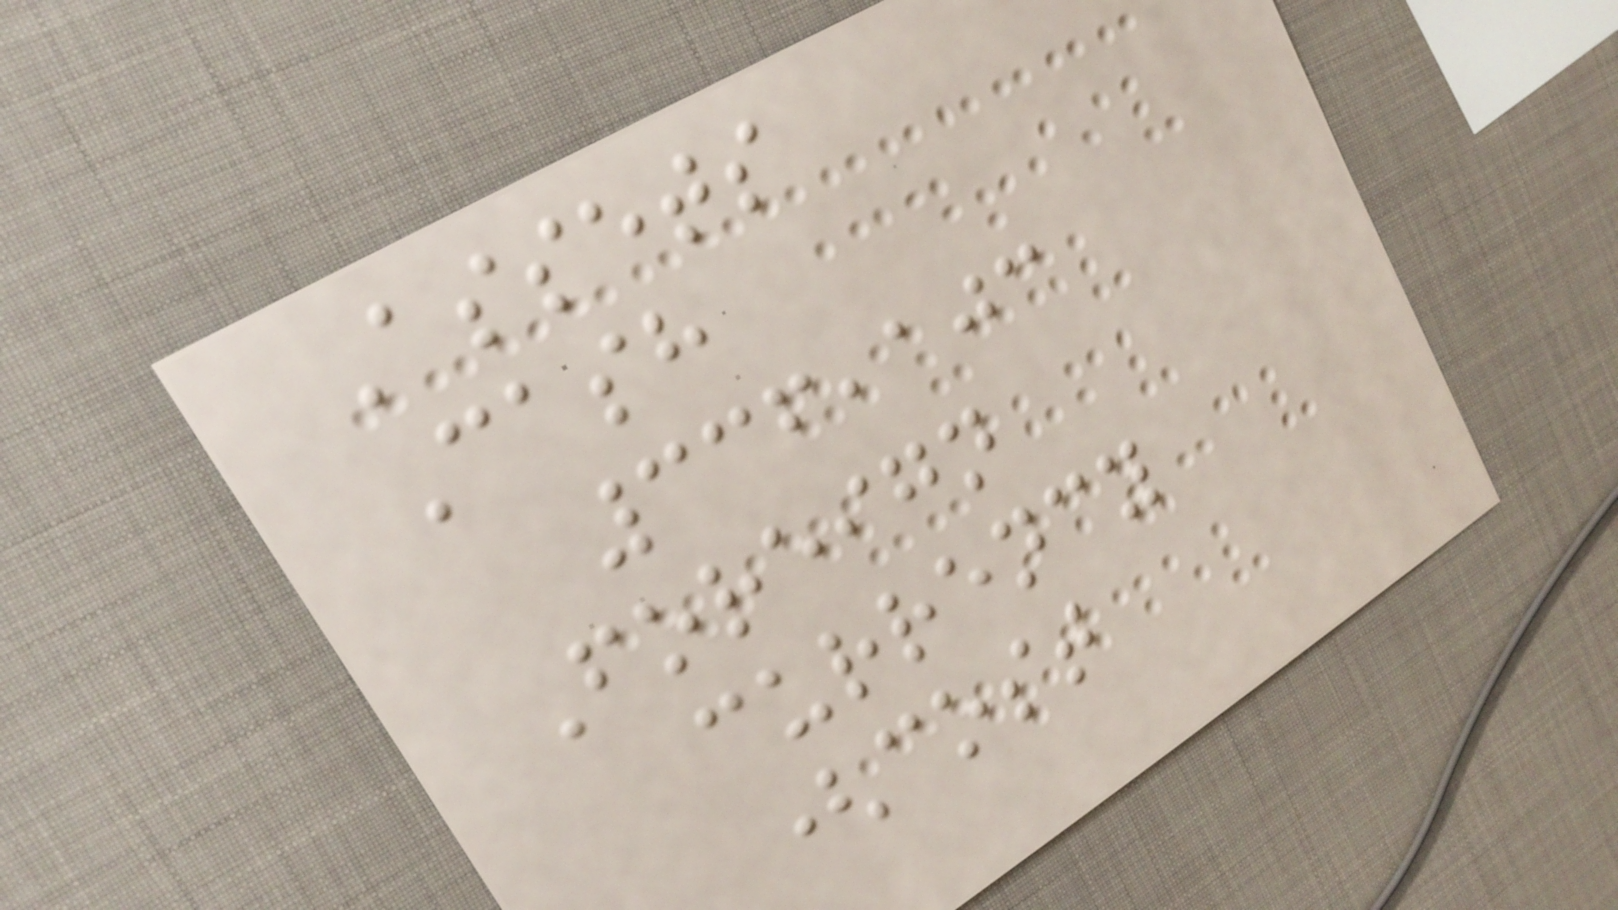Assets
Cash
336,103
Foreign
currency
(cost
